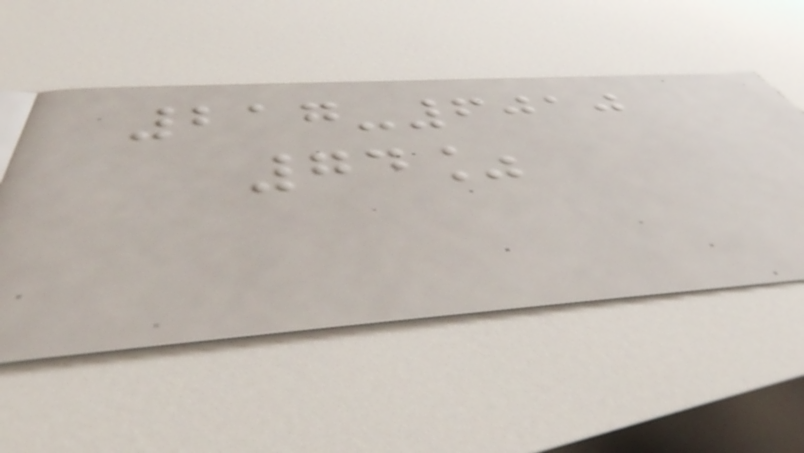217-6010
74%
